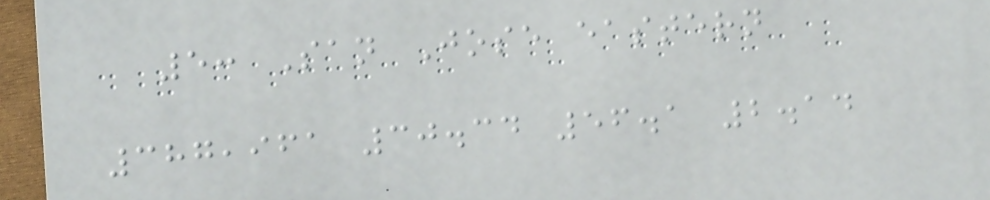5: San Jose eastern
387,961 30.34 56.1 2.14
